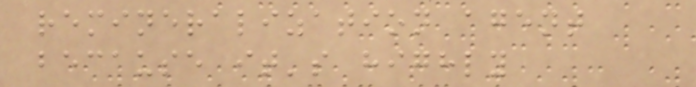remineralization agent
because it's highly
